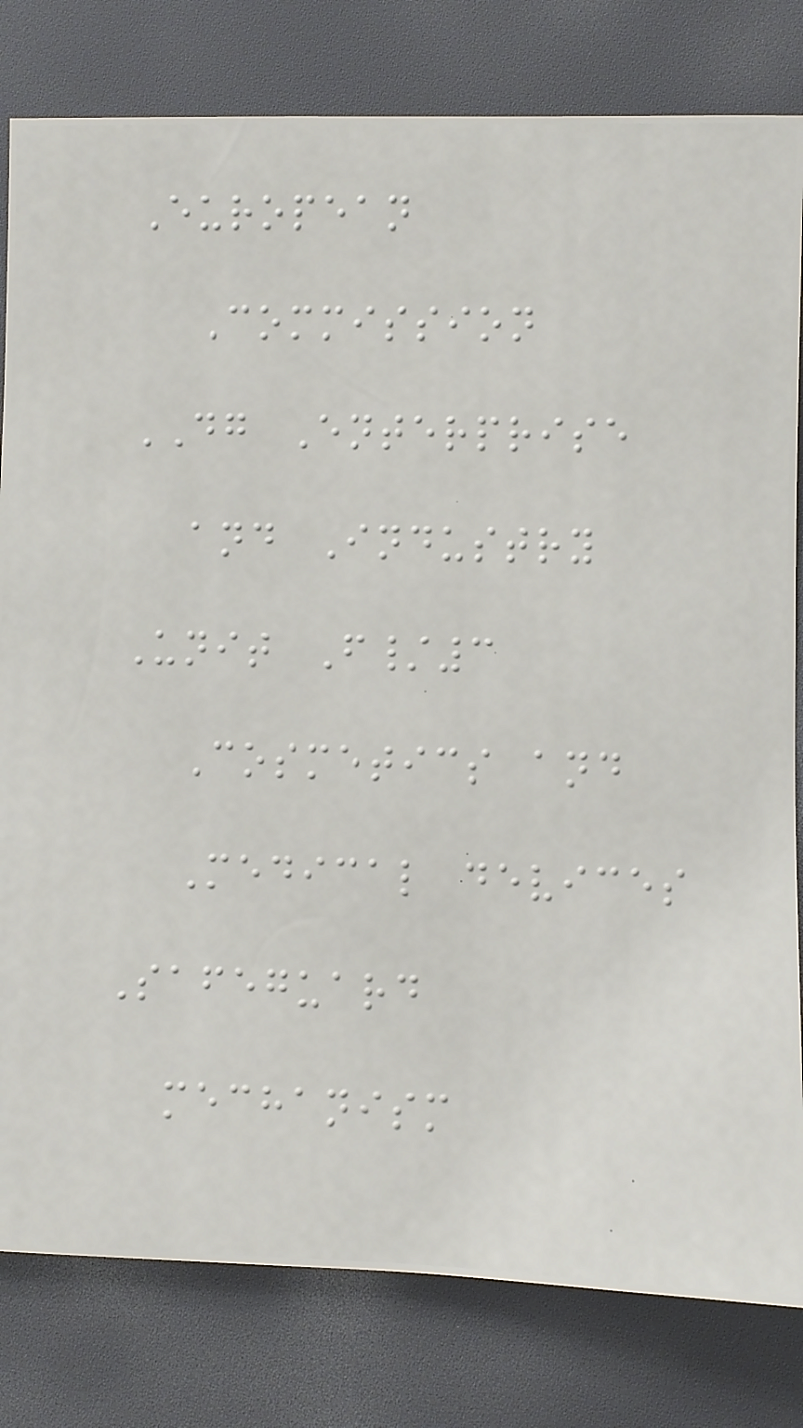European
Commission
DG Enterprise
and Industry
Unit F/3
Cosmetics and
Medical devices
Safeguard
mechanism
